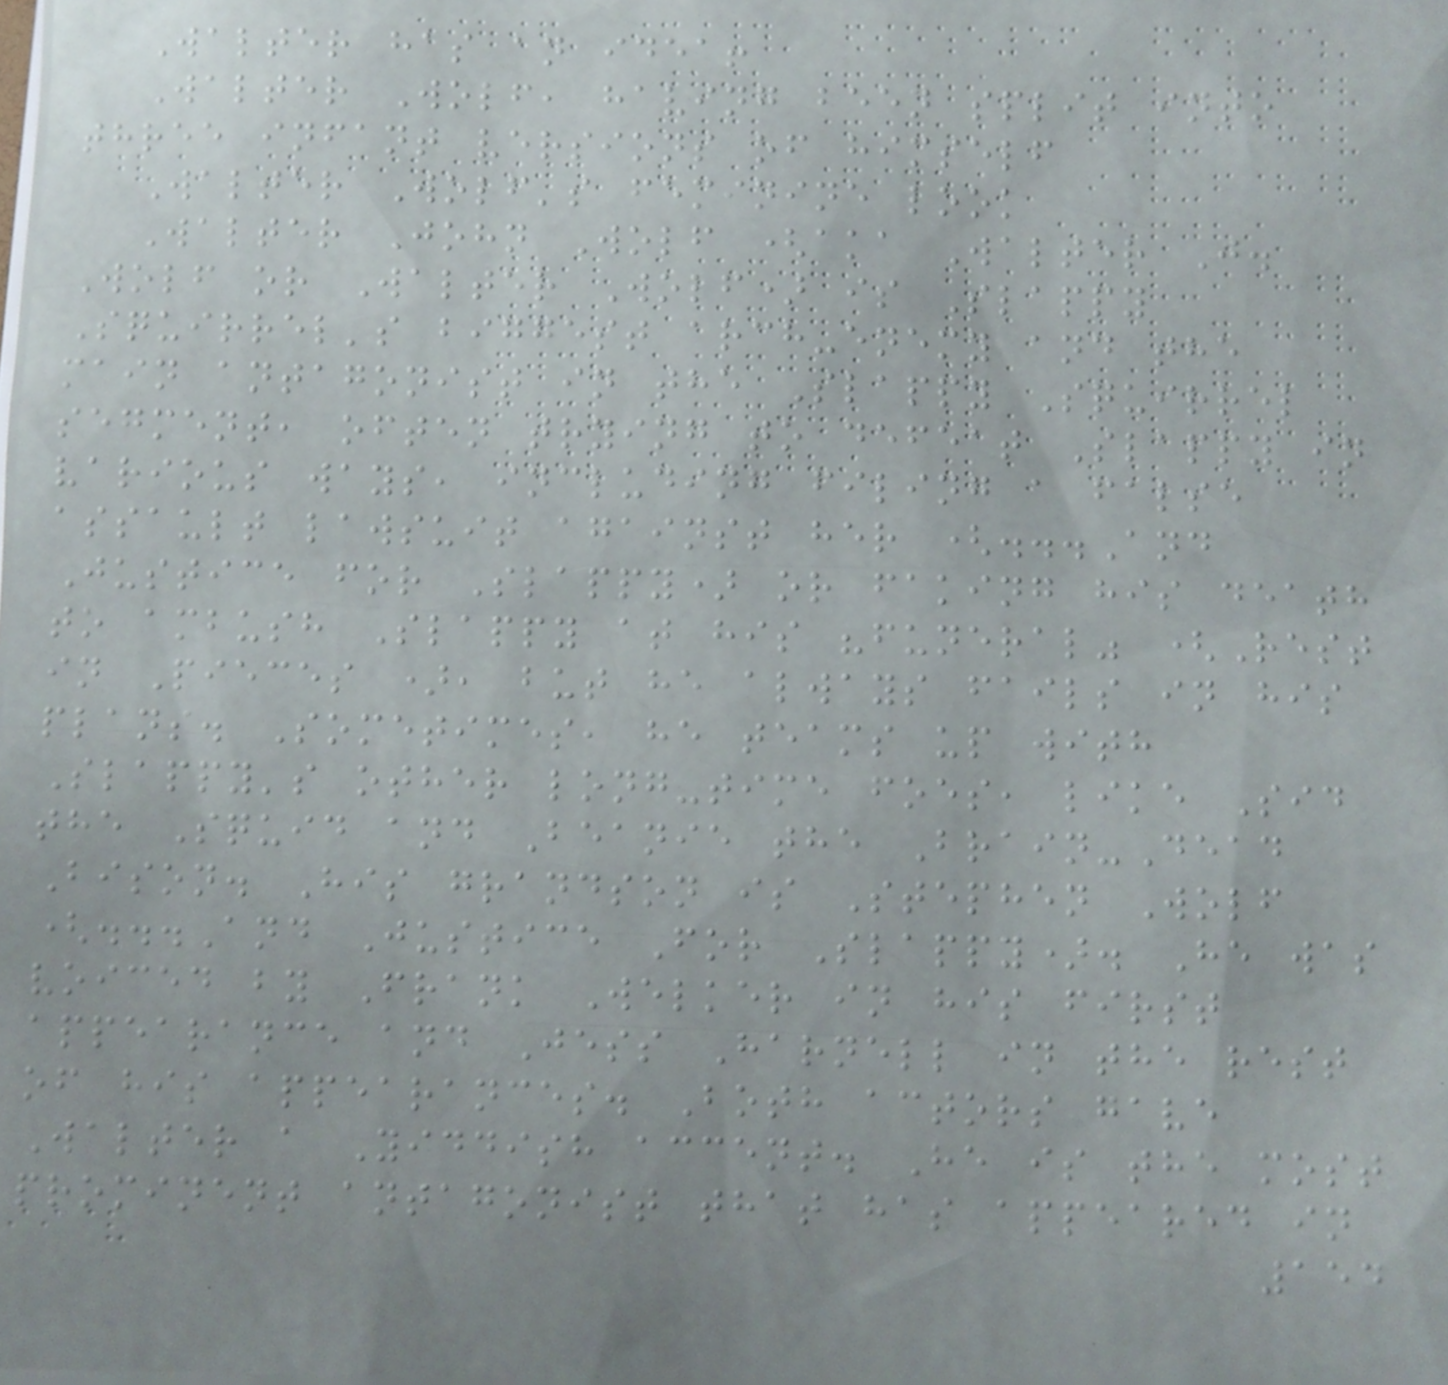Walter has an idea!
Walter Wolf, having been split into
three infant versions of himself
Walter Wolf's feminine look
Walter John Wolf (aka Walter J.
Wolf or Walter Wolf) is Slappy
Squirrel's biggest arch-enemy and the
main antagonist in the Slappy Squirrel
segment, often trying to defeat Slappy in
various ways, including filing a false
assault lawsuit against her (...And
Justice for Slappy) or faking his death
to ambush Slappy at his "funeral" (Rest
in Pieces ), but he always fails in his
plans. Sometimes, he teams up with
Slappy's other long-time foes, like Sid
the Squid and Beanie the Brain-Dead
Bison. His grandson is Stephen Wolf
(...And Justice For Slappy). He was
voiced by Frank Welker in his first
appearance and Jess Harnell in the rest
of his appearances. Both actors gave
Walter a Yiddish accent. He is the most
prominent antagonist that has appeared in
154
